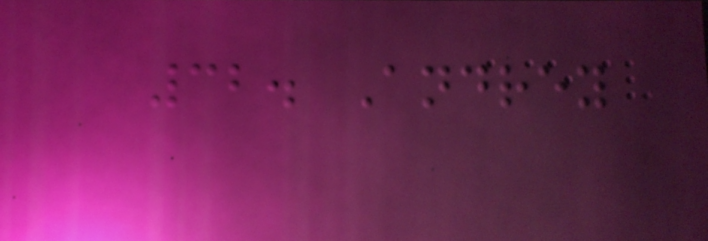32. Andrey
